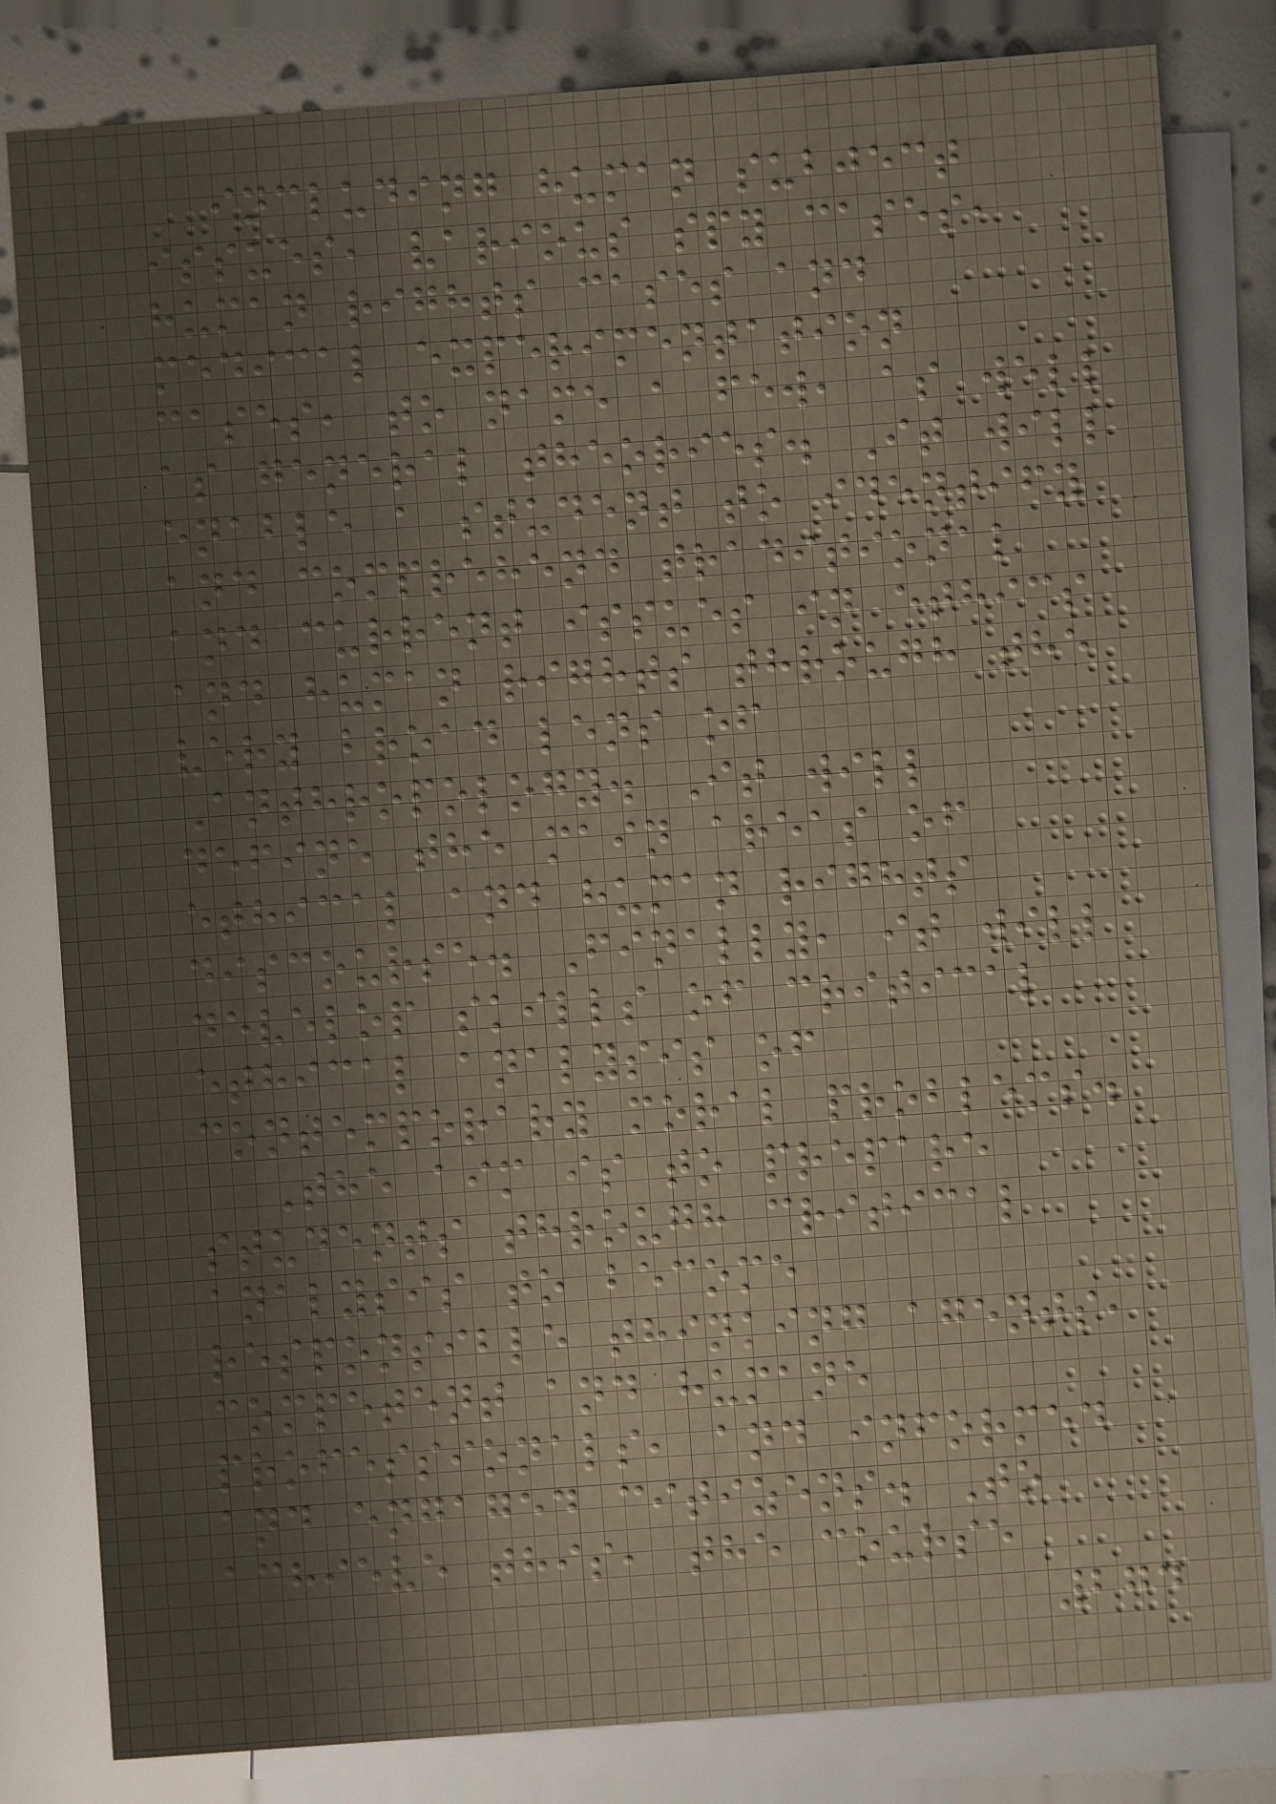including human subject
issues, various spy cases,
human rights cases and
medical experimentation
cases, to name a few, as well
as general theories. It will
enable a student to identify
and comprehend traditional
and current issues in ethics
and human rights through the
very broad lens of
Anthropology. It will
define the main areas of
ethical and human rights
discourse. Finally, it will
develop skills of critical
ethical analysis of
contemporary moral problems.
The aim is to prepare
students through critical
analysis to become
responsible thinking agents,
competent and humane
professionals, and informed
and engaged citizens. To
achieve this, the course
274
